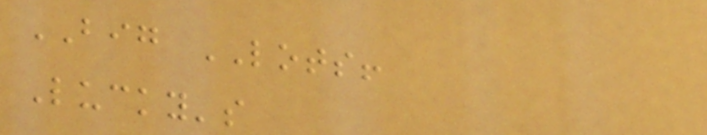BIG LOTS!
Lucky's
